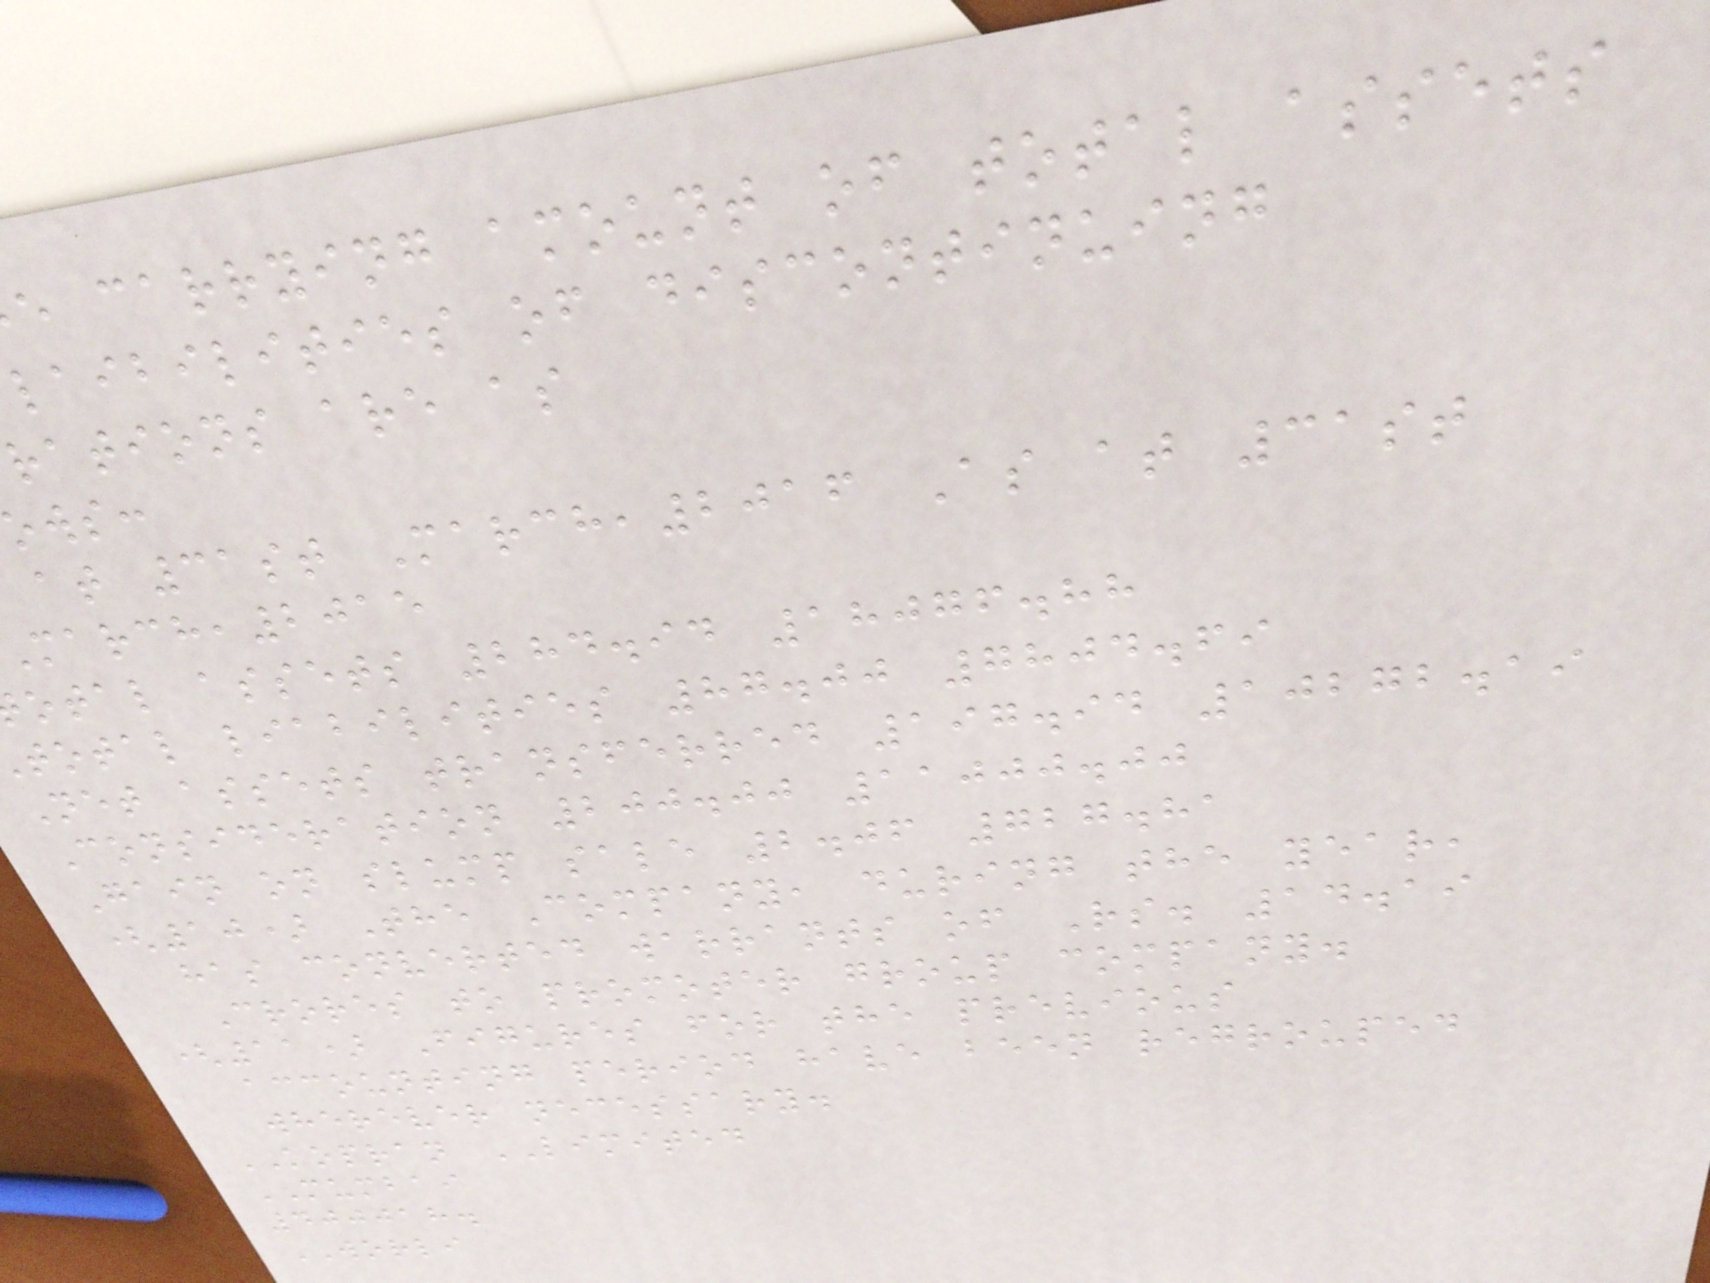e carrying amount of total assets
laibilities of discontinuing
rations are as
ows:
at 31st March,2016 As at 31st
march,2015
otal assets 284.94 18076.88
total liabilities 87.00 7804.69
Net assets transferred 197.94 10272.19
Consideration 200.00 11000.00
Gain on slump sale 2.06 727.81
(10) The Company, during the year,
has converted warrants of Rs. 14.19
Crores to promoter group company.
(11) Figures for the previous
accounting period have been regrouped
wherever necessary.
KOPRAN LIMITED
MUMBAI
400018.
WORLI
